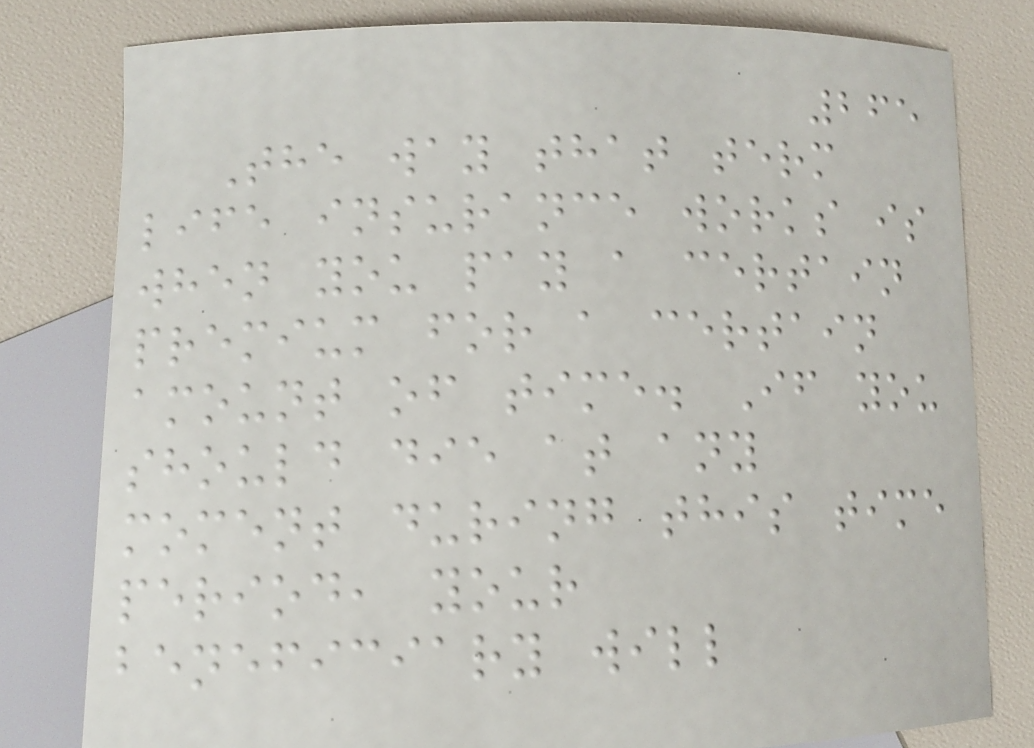265
The way that term
life insurance works is
when you pay a certain
premium for a certain
amount of time. If you
should die at any
moment during this time
period, your
beneficiary will
